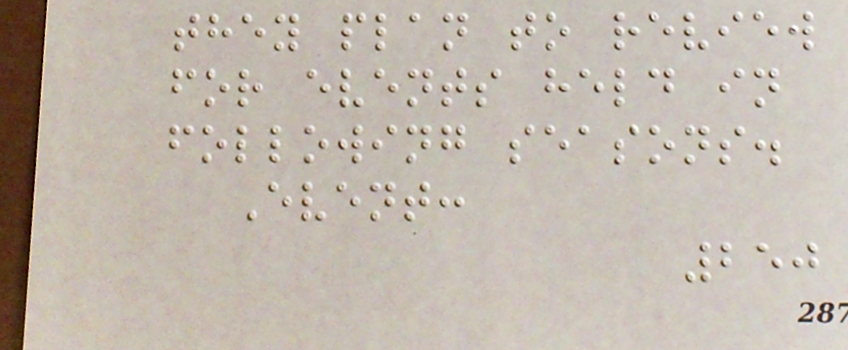they plan to review
for events held in
following seasons.
Event:
250
